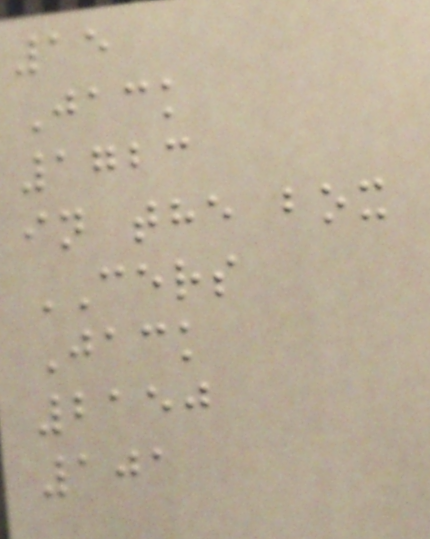15
Jack
1723
in the box
CERS
Jack
2150
101
